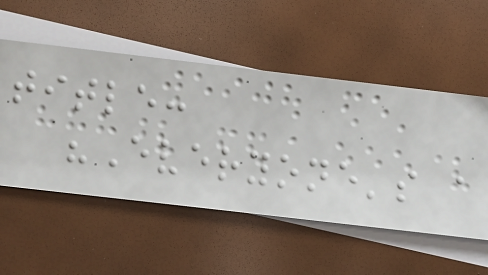title:
"Everyone's a
